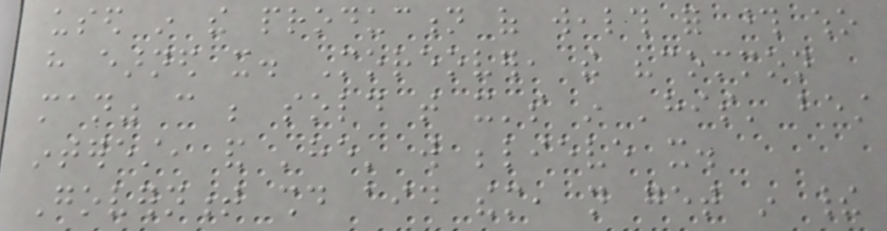used in the production of wealth for those who
have earned it. Moreover, the "common
man" can be sold that it's in 'his' best
interest, and 'he' will believe it.
Government should aid them, not get in their
